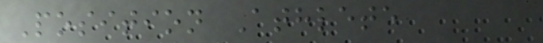Position Athlete
